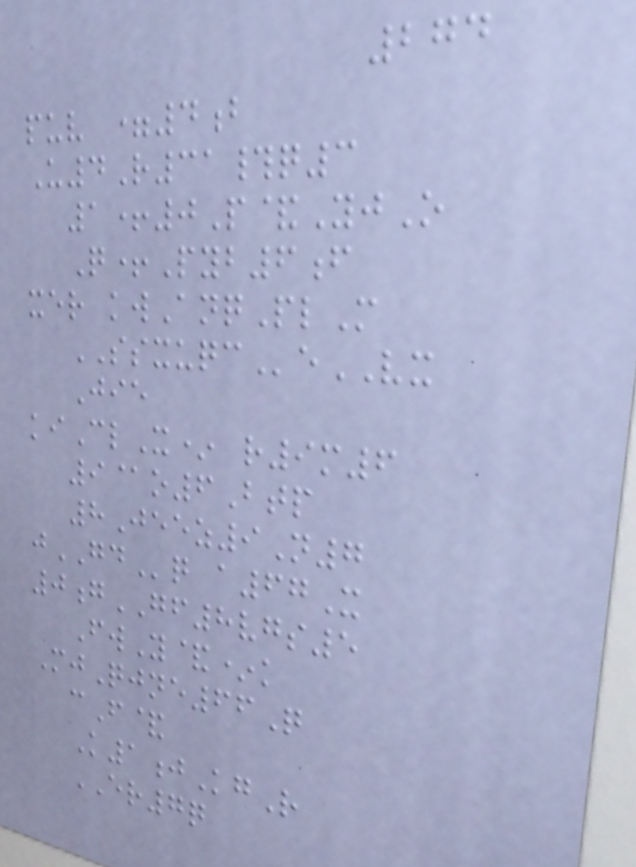274
puv =4b
U4R31#q3
1+0P&YjO
Q+Pyb6f
xer kwAnqPlM
SSXUQCeVX
Jie
kiClX* r9m6
9@o6Btp
8Jeez9N7
jGDq a67X
0gGF8vgs5
FwY&*k
MjQjne66Q
cF&
K1jKgR
ER7q
